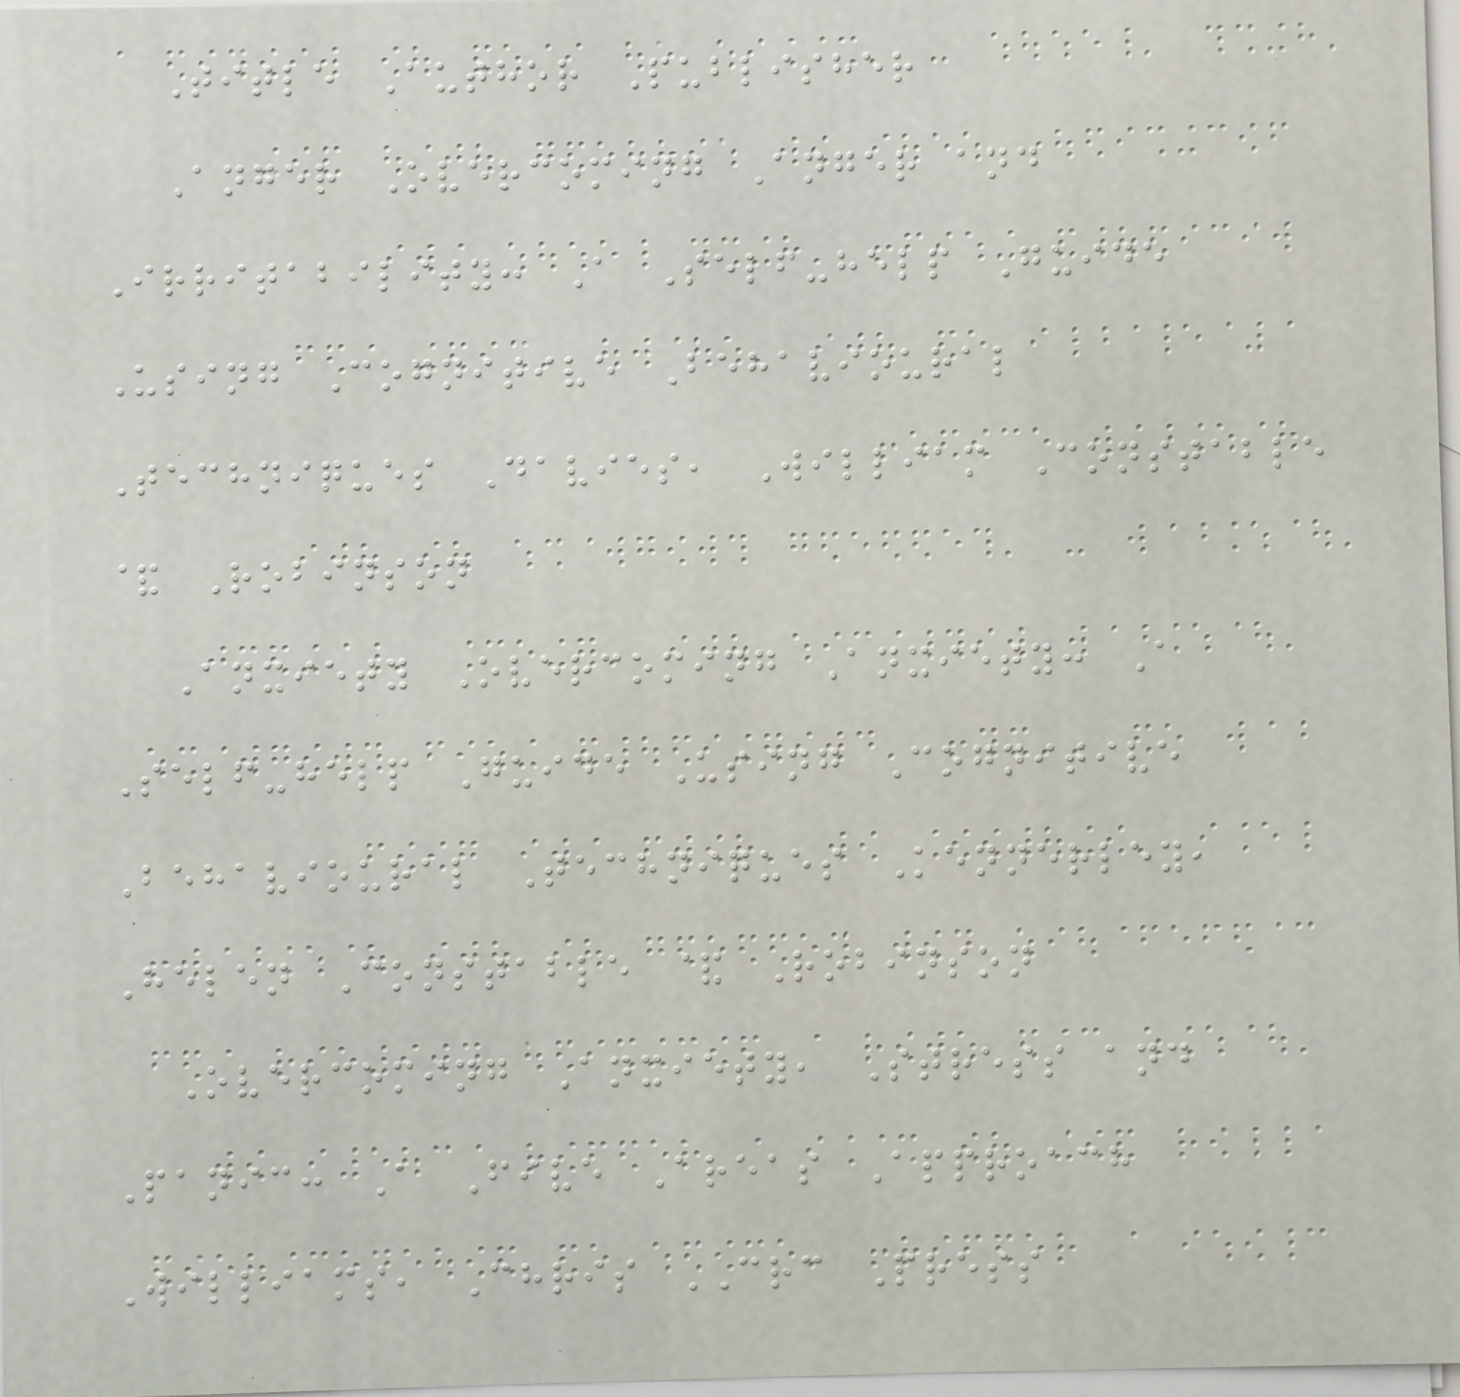Title Author Publisher
Anger Overcoming Anger and
Irritability: A Self-help Guide
Using Cognitive Behavioural
Techniques Davies, William Constable
& Robinson
Anxiety Overcoming Anxiety: A
Self-help Guide Using Cognitive
Behavioural Techniques Kennerley,
Helen Constable & Robinson
Overcoming Anxiety, Stress and
Panic: A Five Areas Approach
Williams, Chris CRC Press
